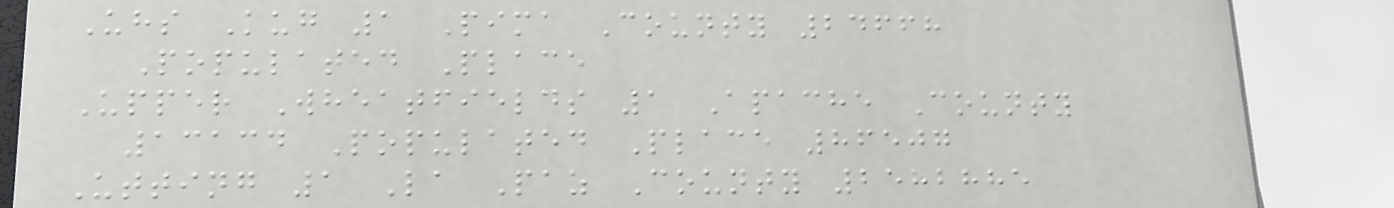Uhs Kug 1 Pima County 24668
Populated Place
Upper Wheatfields 1 Apache County
13134 Populated Place 86507
Utting 1 La Paz County 2582885
